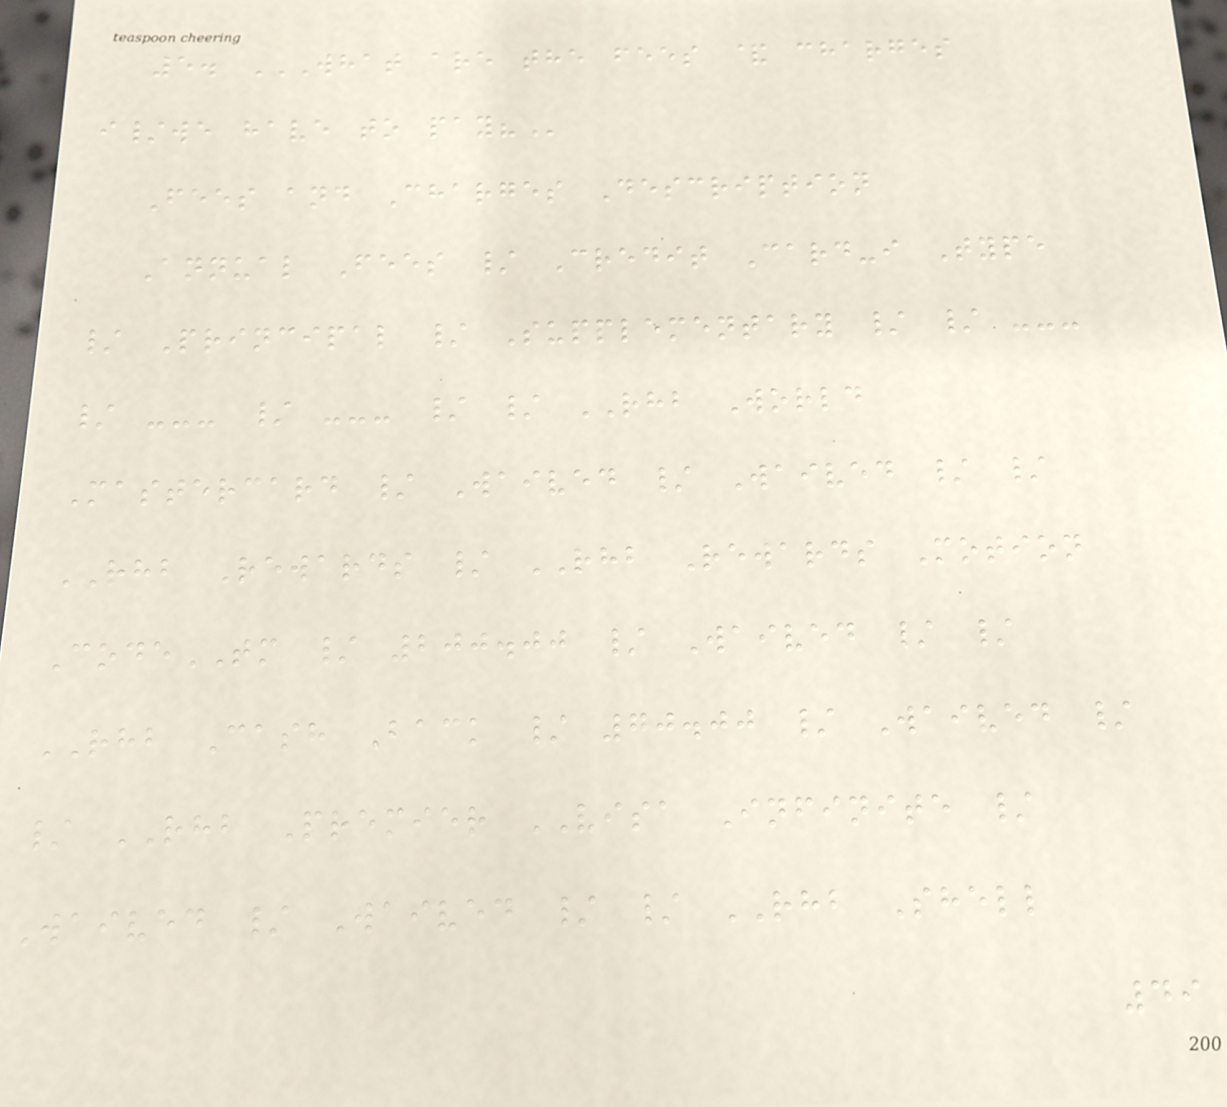5. WHAT ARE THE FEES & CHARGES
I/WE HAVE TO PAY?
Fees and Charges Description
Annual Fees / Credit Card-i Type
/ Principal / Supplementary / / ---
/ --- / --- / / RHB World
Mastercard / Waived / Waived / /
RHB Rewards / RHB Rewards Motion
CodeTM / 200.00 / Waived / /
RHB Cash Back / 70.00 / Waived /
/ RHB Premier VISA Infinite /
Waived / Waived / / RHB Shell
49
